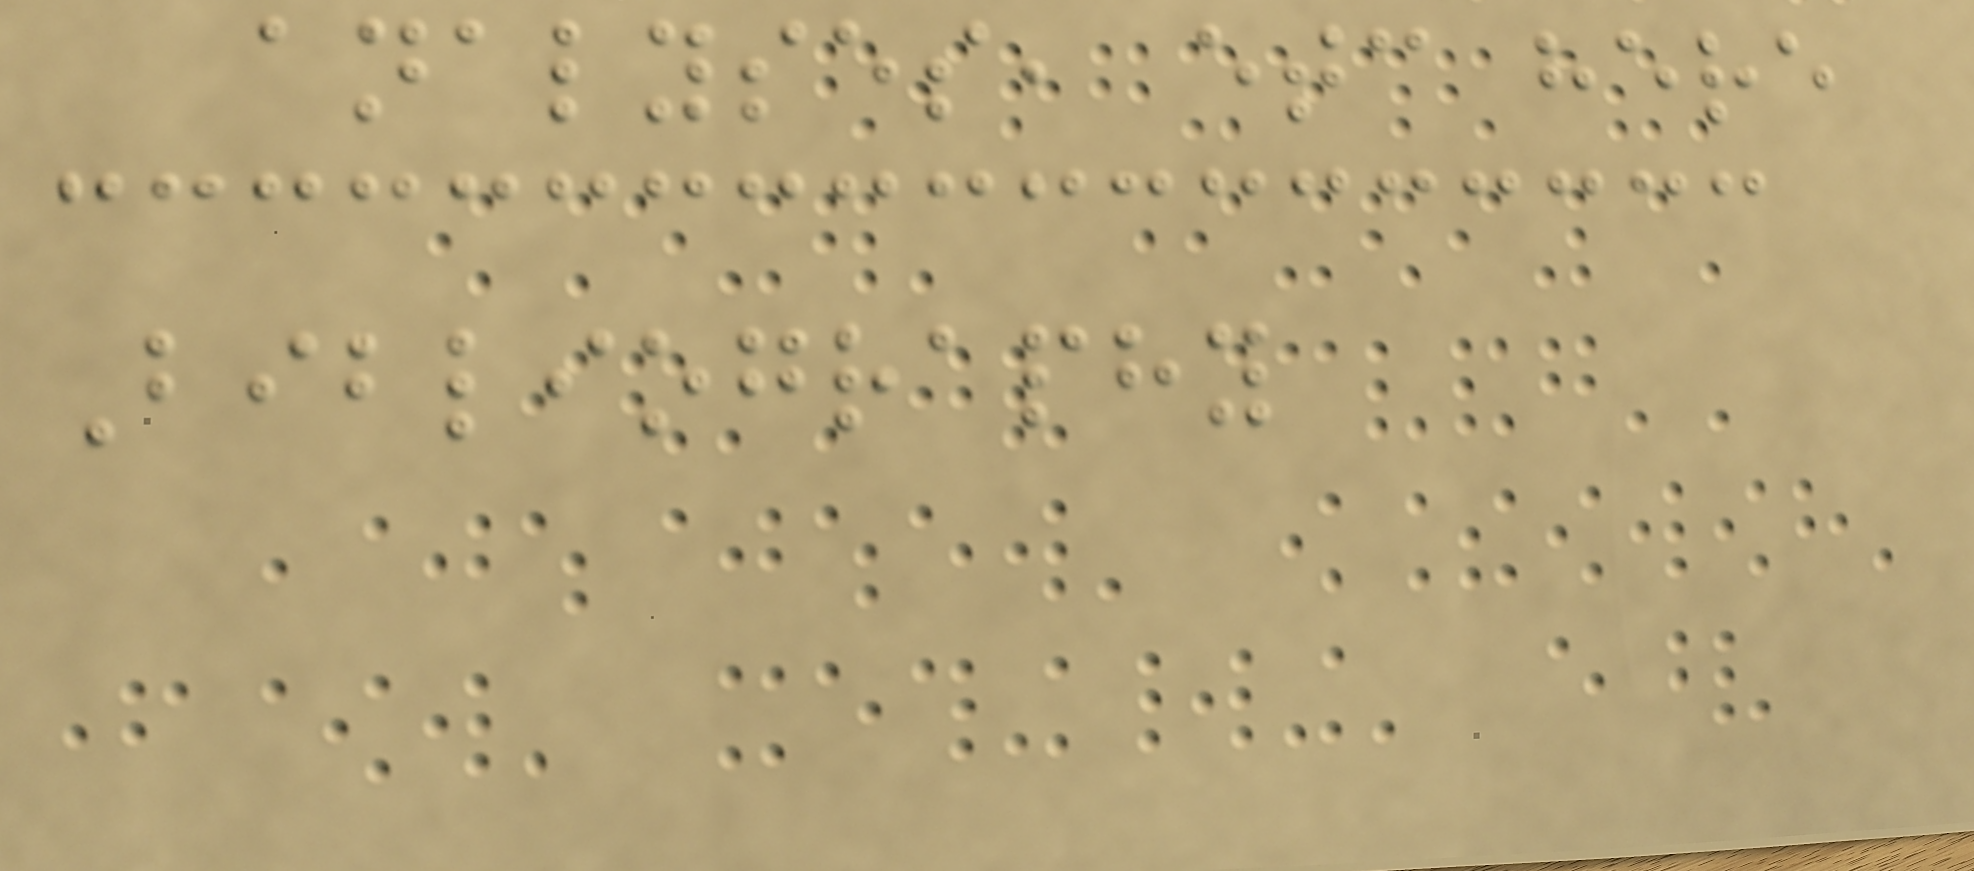analyses, etc here
Bibliography
